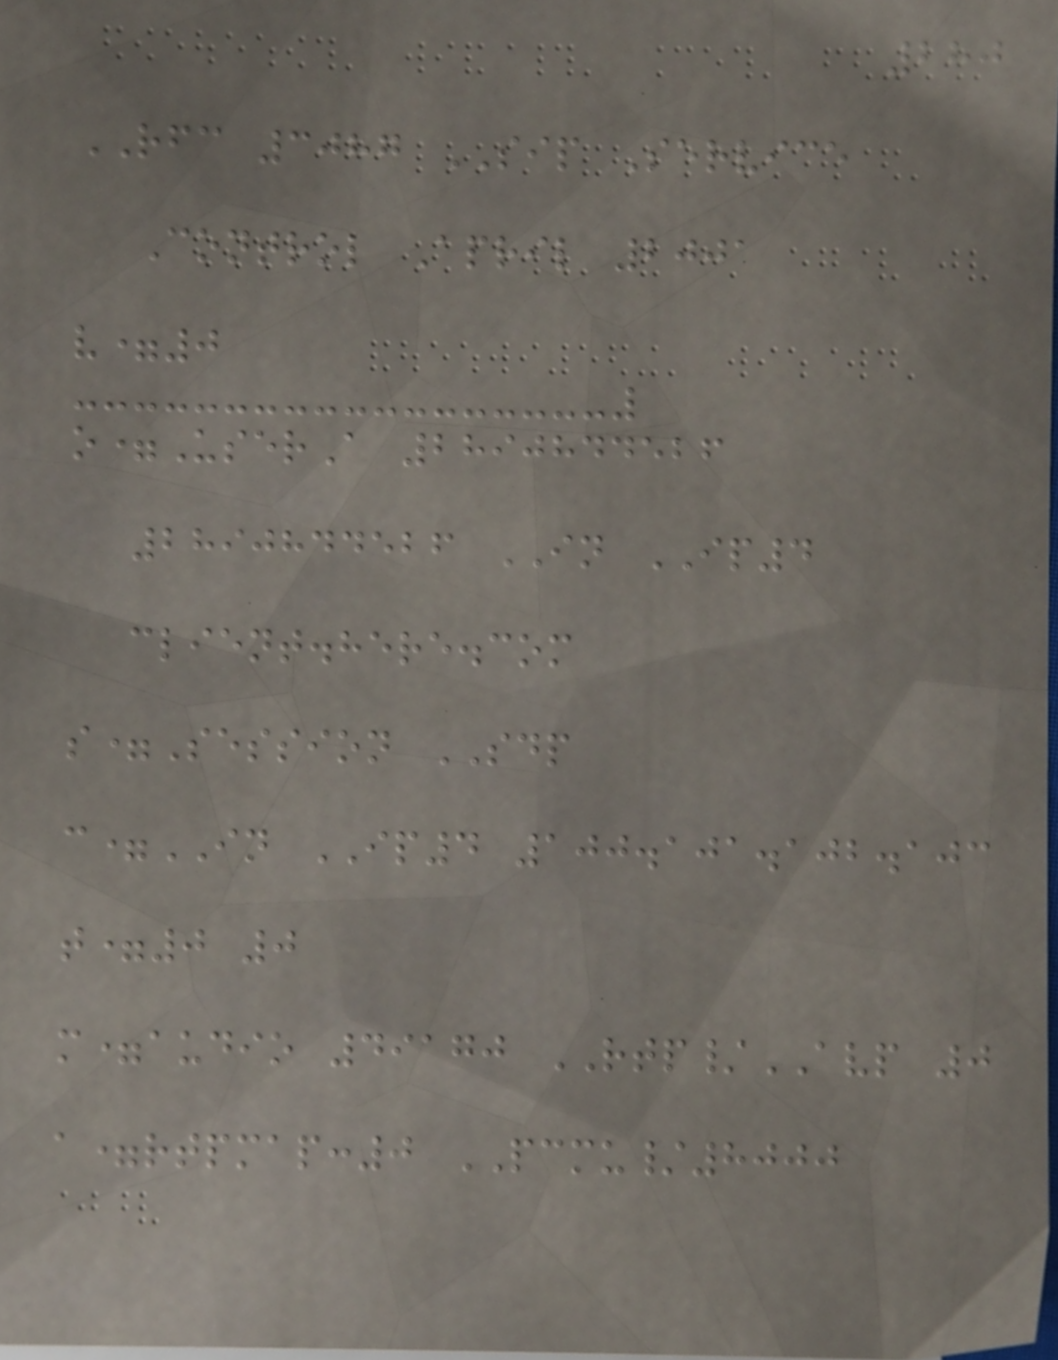280
RFC 3087 SIP Service
Control April 2001
v=0
o=UserA 2890844526
2890844526 IN IP4
client.here.com
s=Session SDP
c=IN IP4 100.101.102.103
t=0 0
m=audio 49170 RTP/AVP 0
a=rtpmap:0 PCMU/8000
